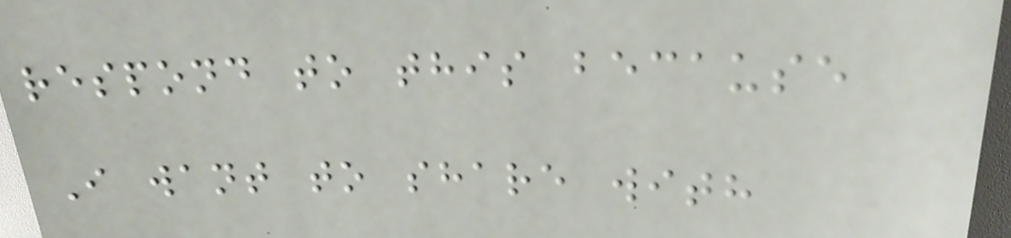respond to this because
I want to share with
